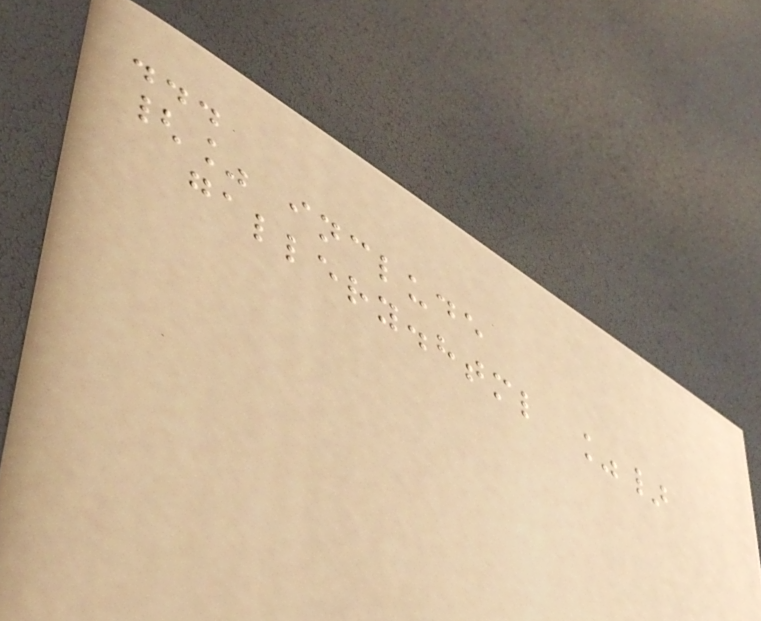...
{% include
gallery.html %}
